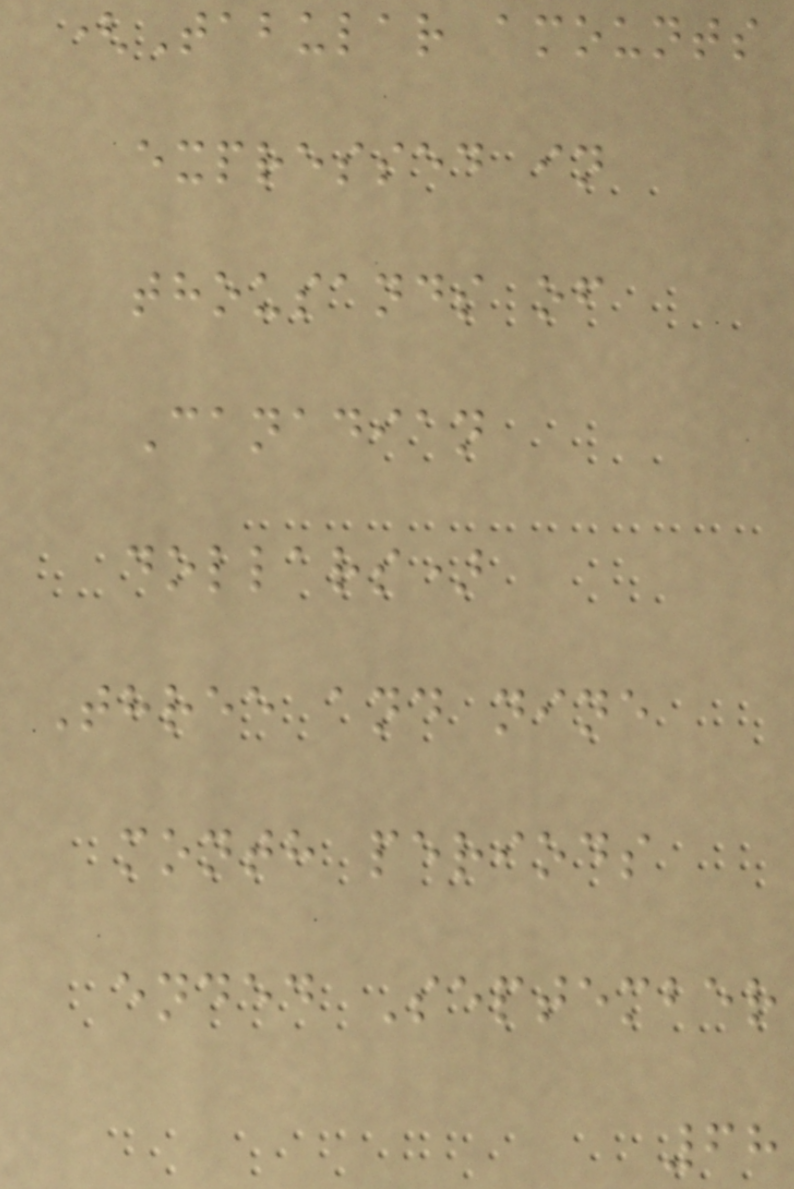(Tabular amounts
expressed in
thousands of
Canadian
dollars)
Three and nine
month periods
ended September
68
